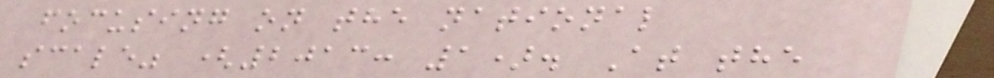focusing on the national
scale" (2013: 1). At the
